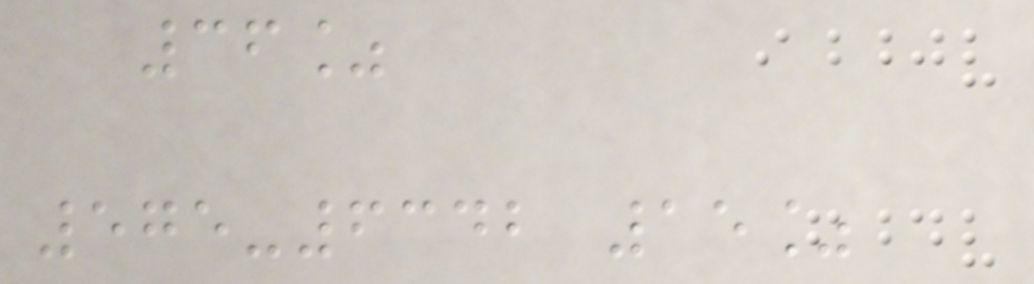36%
575-6342 15%
